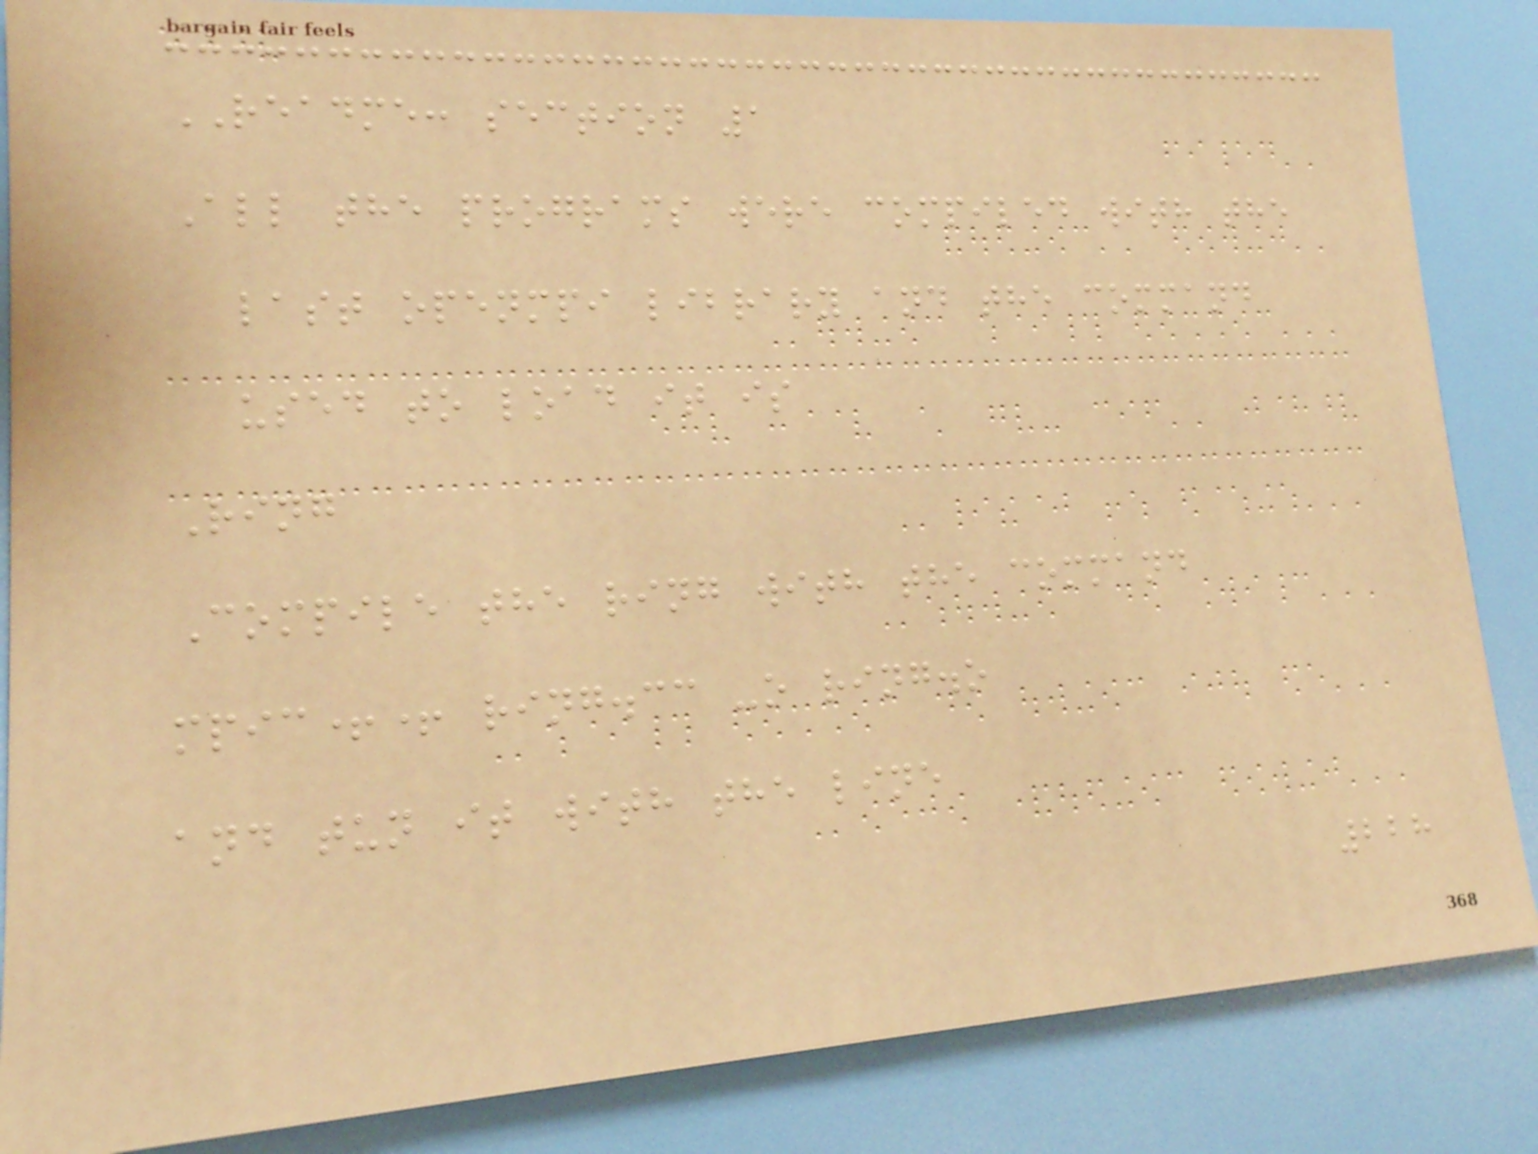README: section 1
All the programs were compiled with the
last openmpi library and the command
used to load it is
Ring
Compile the ring with the command
mpic++ ring.cc -o ring.o
and tun it with the line
228
